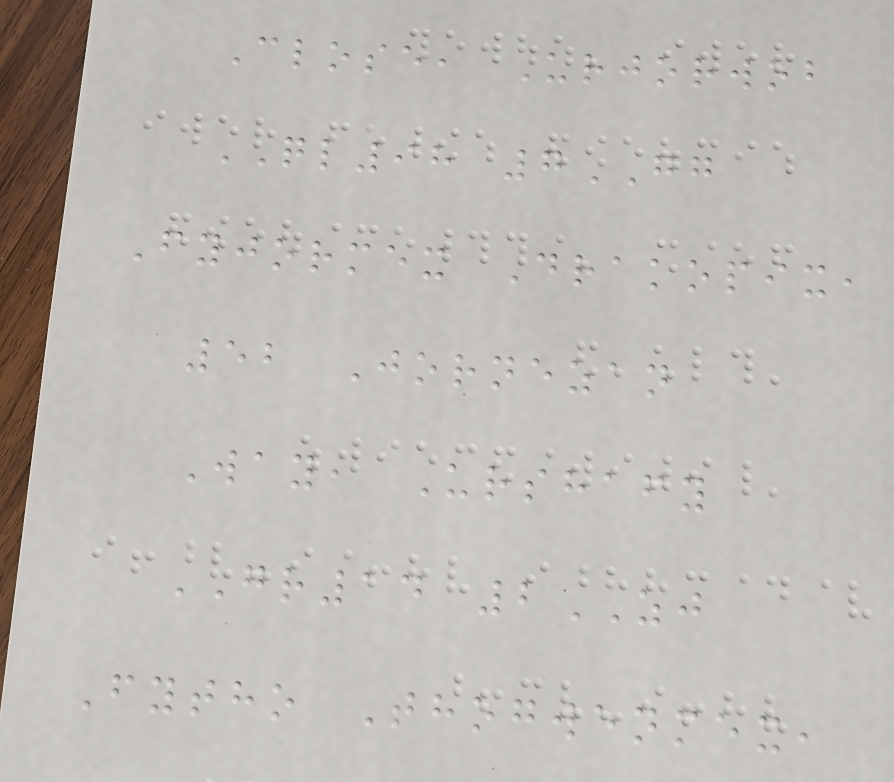Close, Urjorwob
QL98 7GG
Fyjormex Drakopix,
52 Jornezan
Way, Urshafy
GR14 2ZJ
Fytho Thogwenmex,
